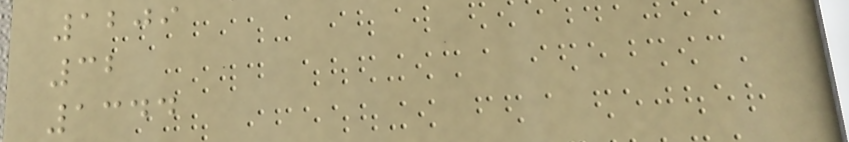1209
32
1344
